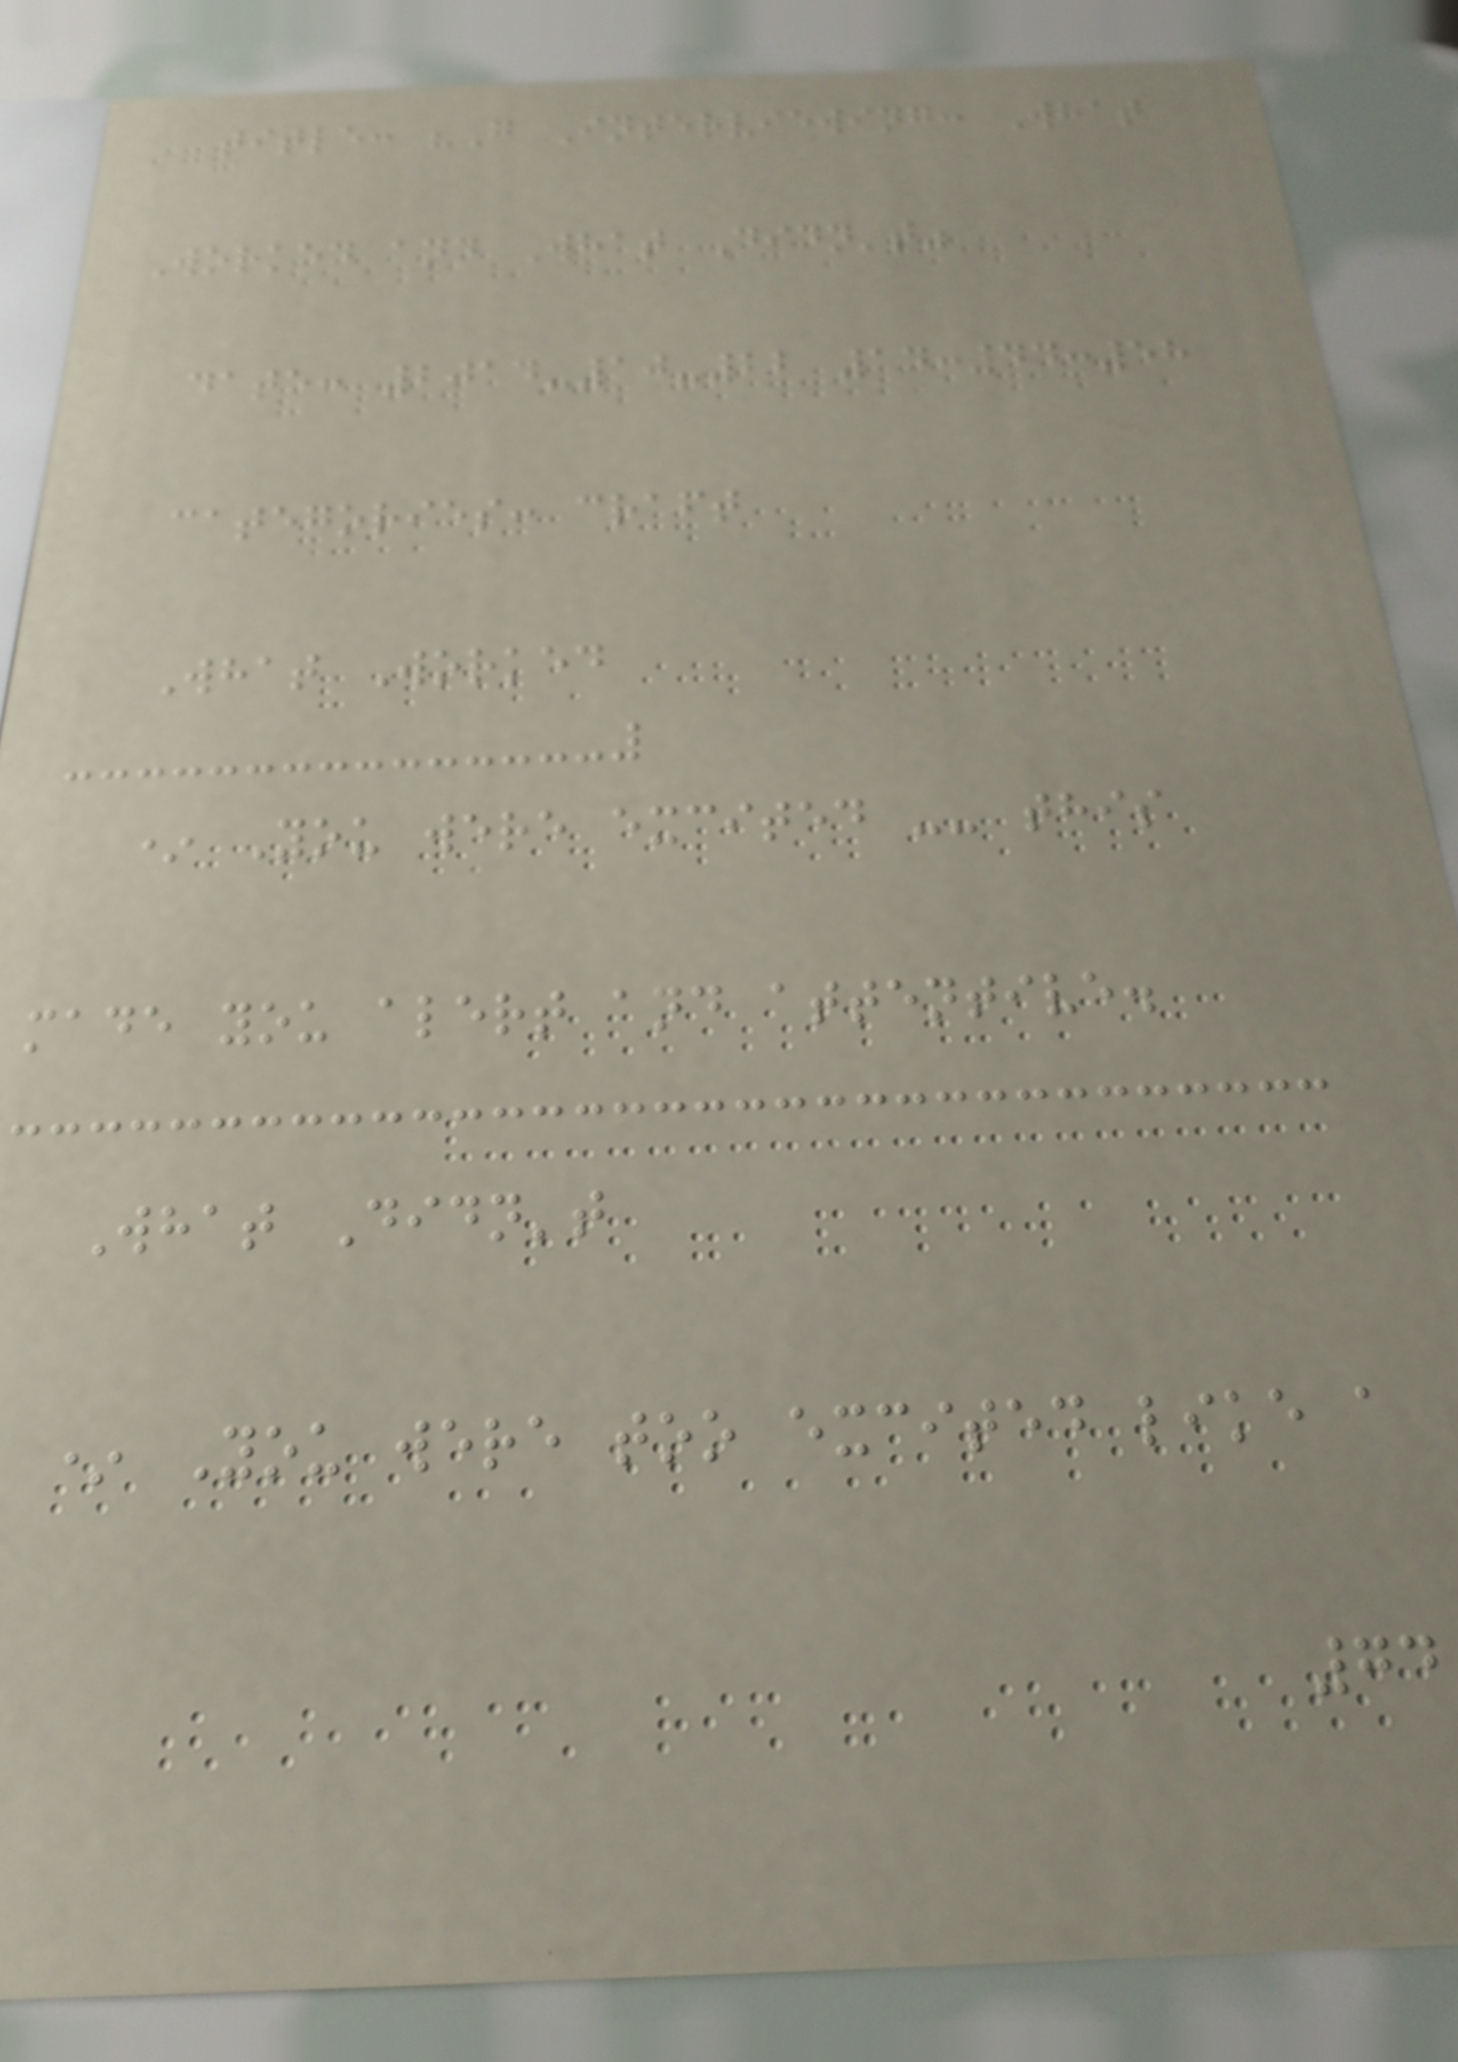title: "G Interviewing: What
Worked and What Didn't"
date: 2014-10-22 14:44:58
categories: craft
What Worked
* You were excited -- this
made you alert and attentive.
What Didn't
* You were too excited like a
74
